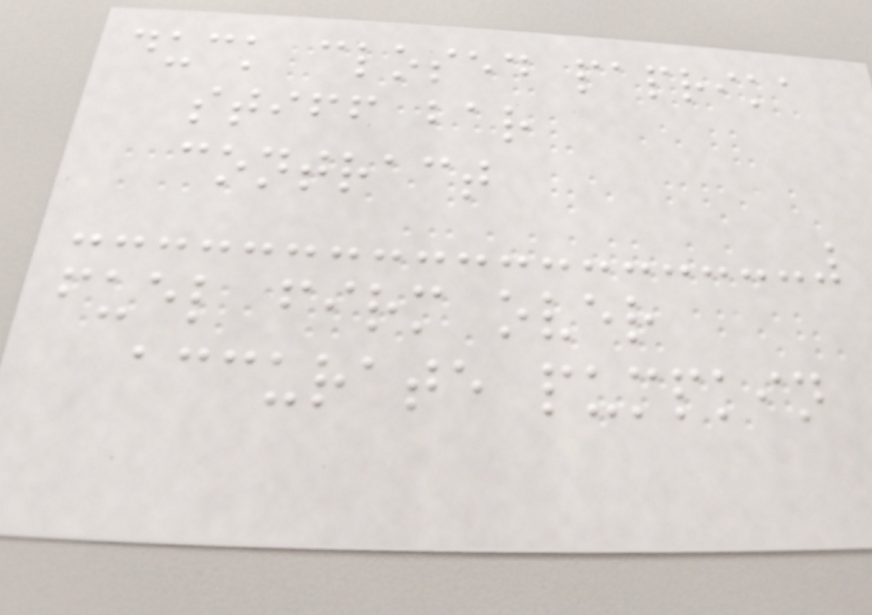duck closed paprika
stiff bar
contract
fuel firm over
accurate pumpkin
